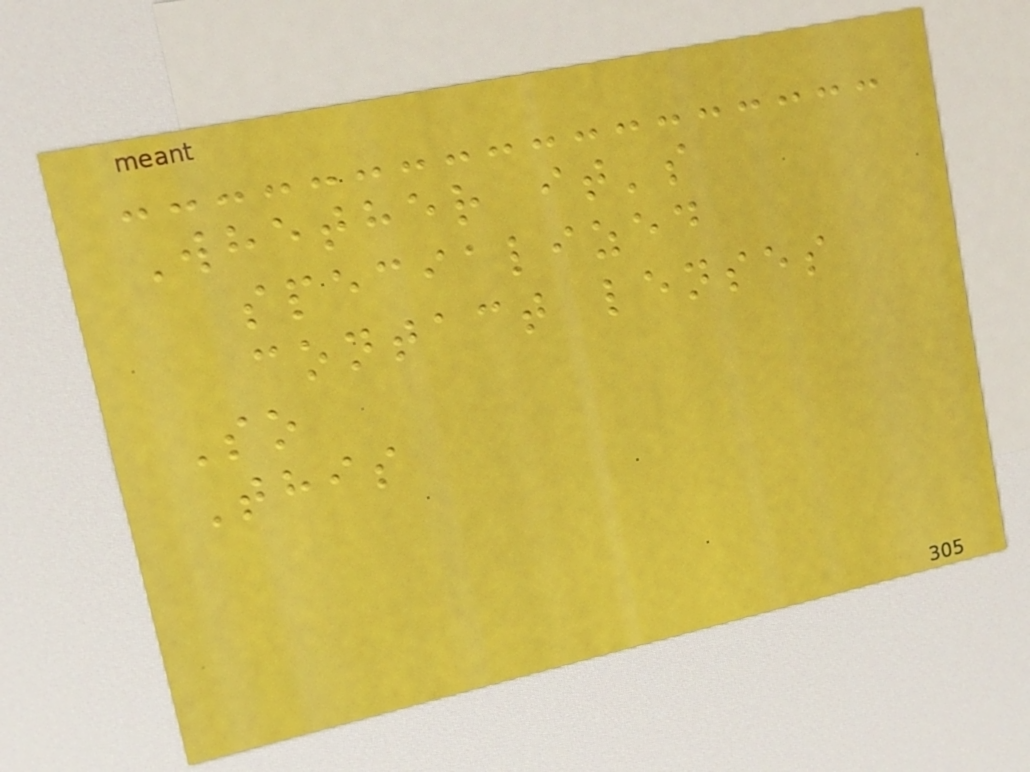Whether it's
specialized
contact lenses
So
This
